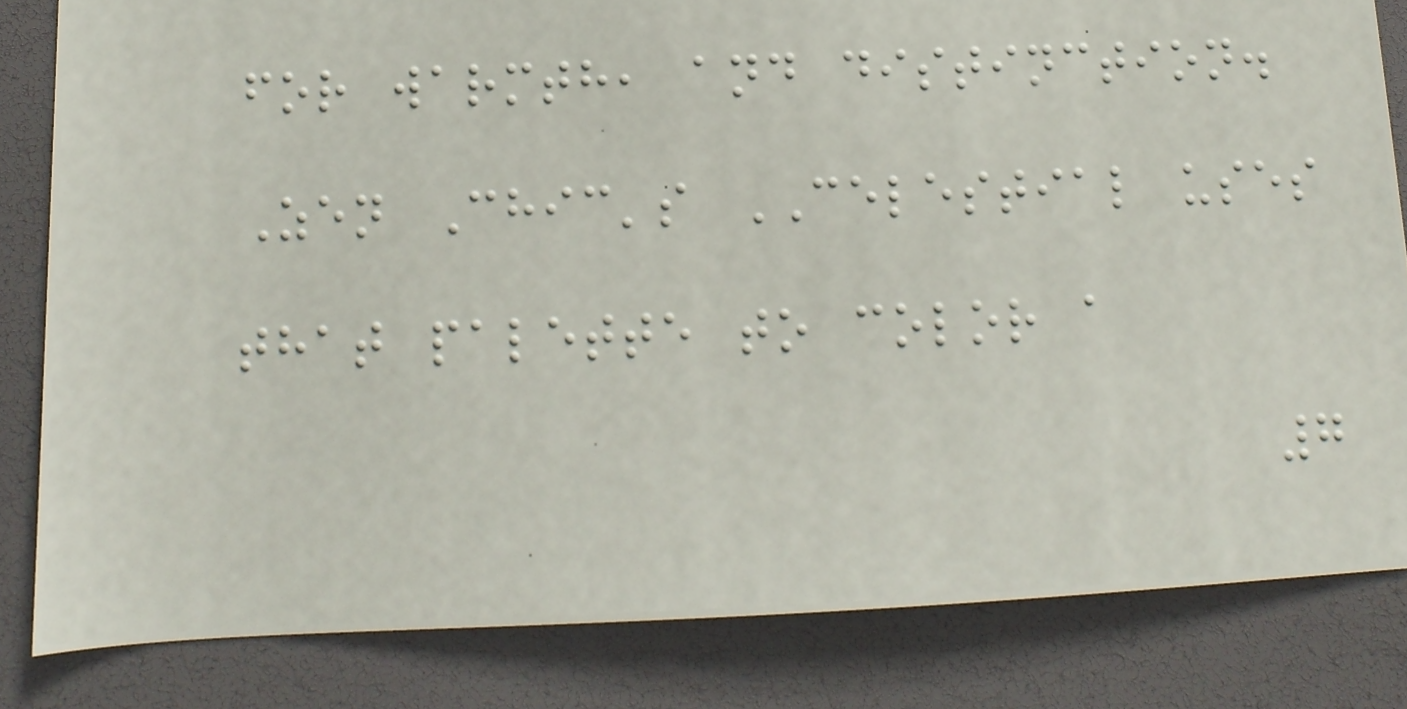for warmth, and distinction.
Zen Chic's CELESTIAL uses
that palette to color a
7
